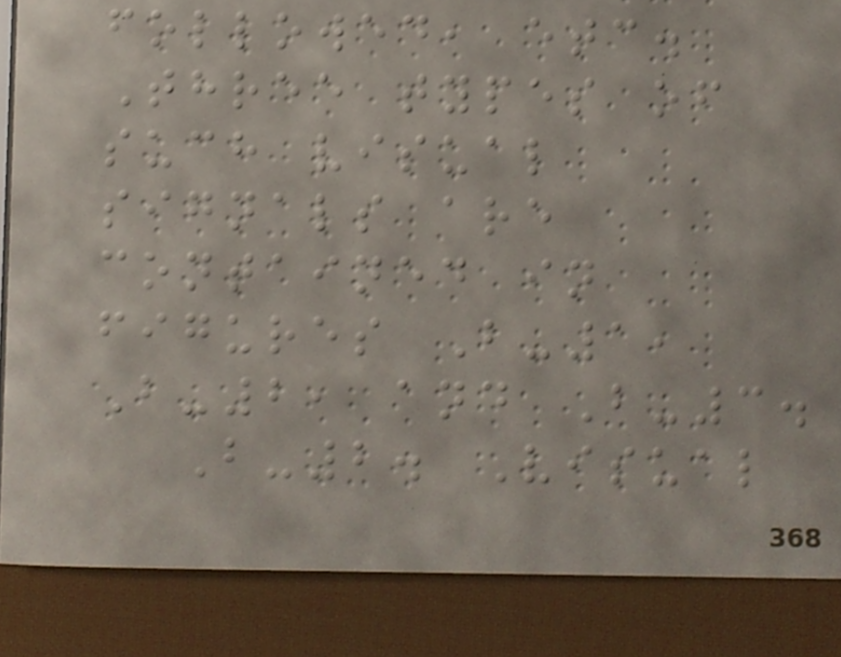followed, etc.
Three types of
such visual
signals are
contained in
figures B-1,
B-2, and B-3.
B-2. Visual
